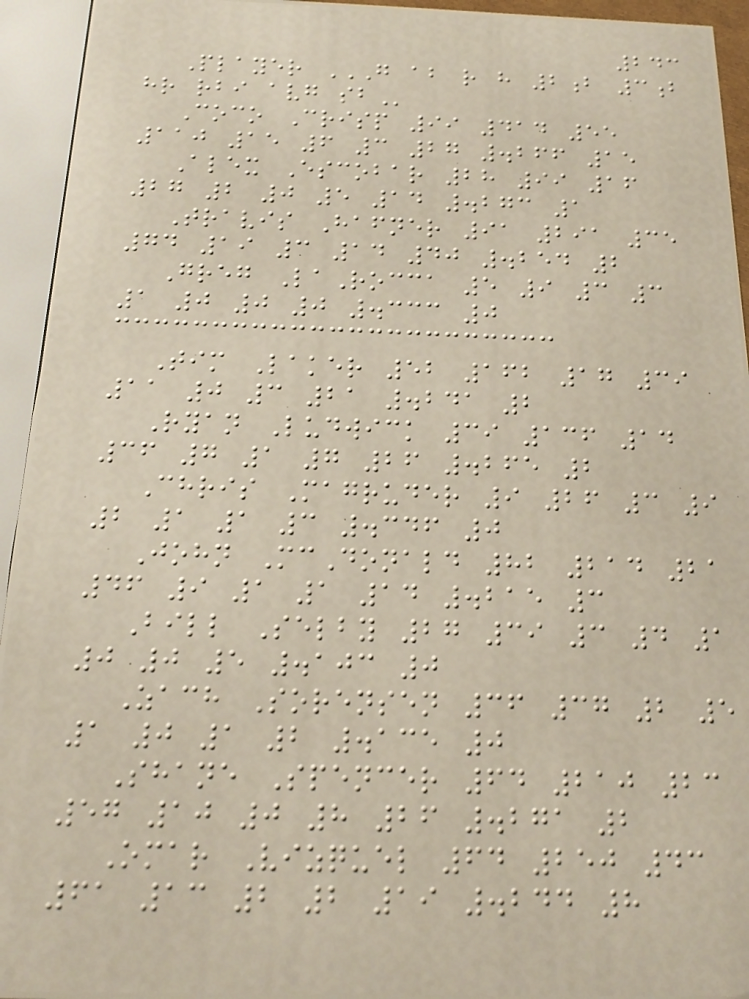243
Player G AB R H 2B 3B
HR RBI AVG SB
Coco Crisp 99 414 55
110 15 6 3 27 .266 15
Alex Escobar 28 99 16
27 2 0 5 14 .273 1
Travis Hafner 91 291 35
74 19 3 14 40 .254 2
Greg LaRocca 5 9 3 3
1 0 0 0 .333 0
Tim Laker 52 162 17 39
11 0 3 21 .241 2
Ryan Ludwick 39 136 14
36 7 1 7 26 .265 2
Chris Magruder 9 26 3 9
2 1 1 3 .346 0
John McDonald 82 214 21
46 9 1 1 14 .215 3
Bill Selby 27 39 3 4 1
0 0 5 .103 0
Zach Sorensen 36 37 2 5
1 0 1 2 .135 0
Shane Spencer 64 210 23
57 10 0 8 26 .271 2
Omar Vizquel 64 250 43
61 13 2 2 19 .244 8
